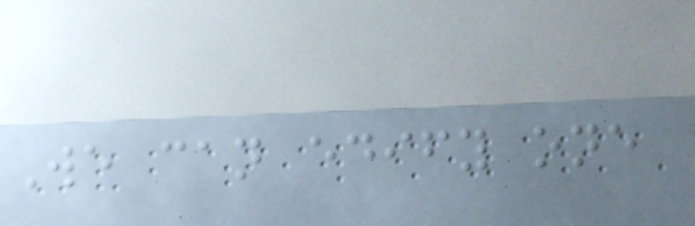We can edify one
